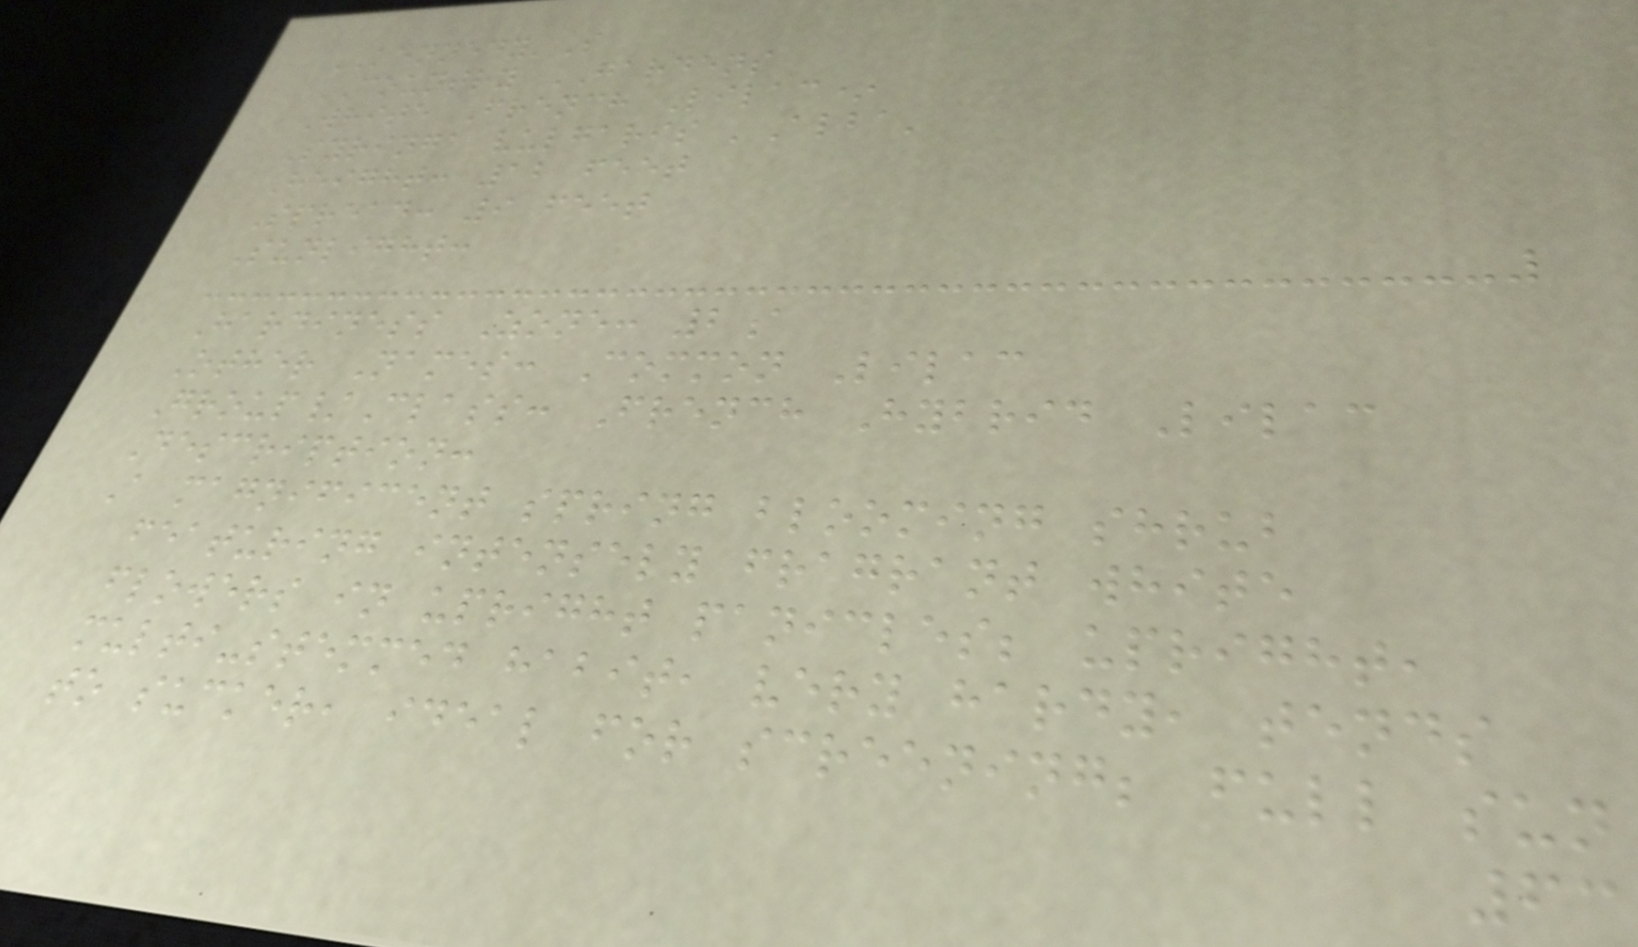KENNEDY'S
COUNTRY GARDENS
White French Lilac*
Syringa vulgaris 'Alba'
Height: 12 feet
Spread: 9 feet
Sunlight:
Hardiness Zone: 2a
Other Names: Common Lilac
Group/Class: French Hybrid Lilac
Description:
A magnificent spring blooming shrub
featuring intensely fragrant white
flowers in upright panicles; upright,
multi-stemmed habit, very hardy, tends
to sucker, ideal for screening; full sun
63
